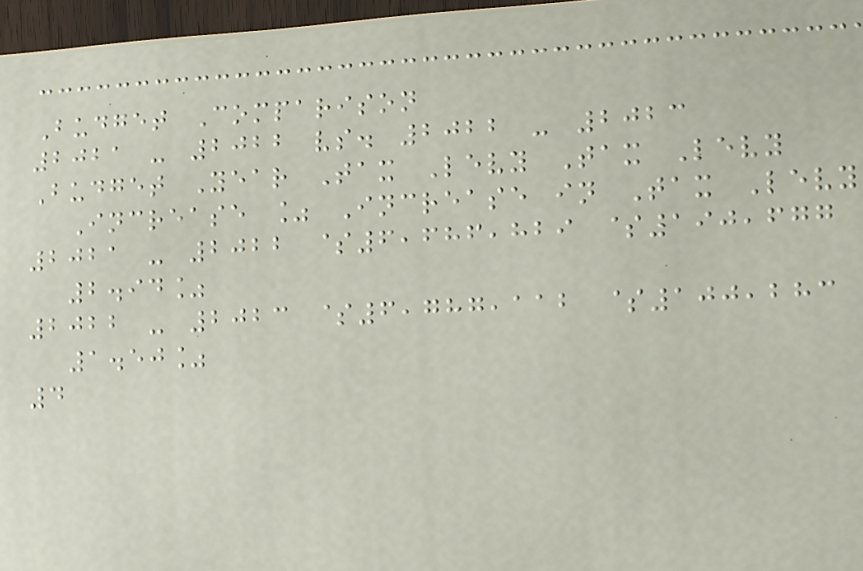Budget Comparison
2021 - 2022 vs. 2022 - 2023
Budget Year Tax Levy Tax Levy
Increase % Increase in Tax Levy
2021 - 2022 $6,686,829 $190,677
2.94%
2022 - 2023 $6,787,112 $100,283
1.50%
4
